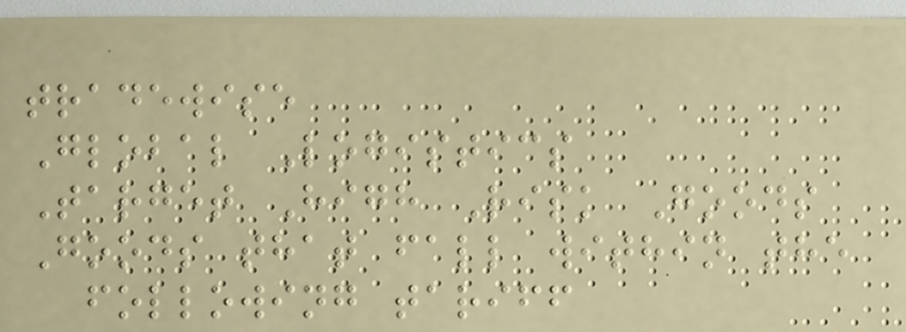tradewise
Global Logistics
Target High Risk Goods
Goods that fall within the
following tariff
